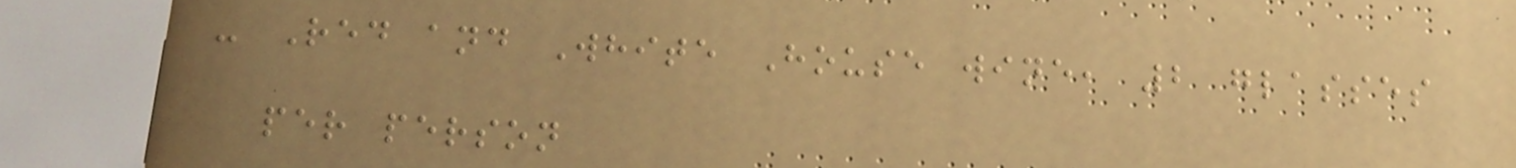- Red and White House wine, 2 glasses
per person
